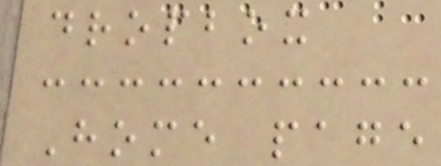dropbox
Home page
